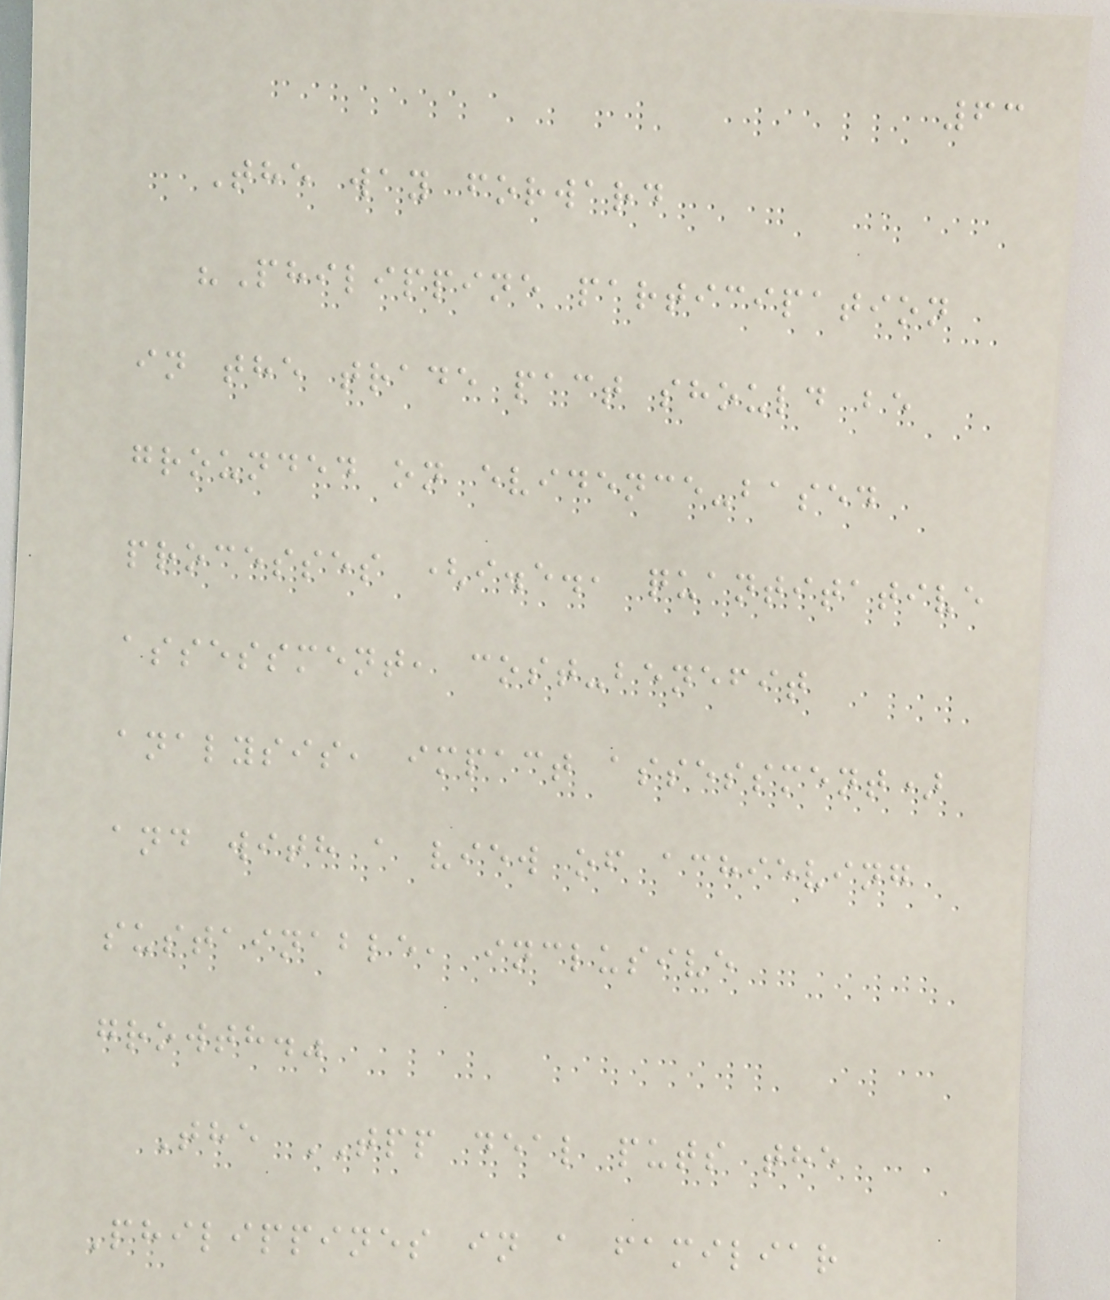63
The way forward
"Philippine participation
in the trade pact should be
grounded on evidence-based
processes (i.e., quantitative
assessment, cost-benefit
analysis, impact assessment)
and with a view of achieving
sustainable, inclusive
growth."
The TPP deal puts the
Philippines in a familiar
